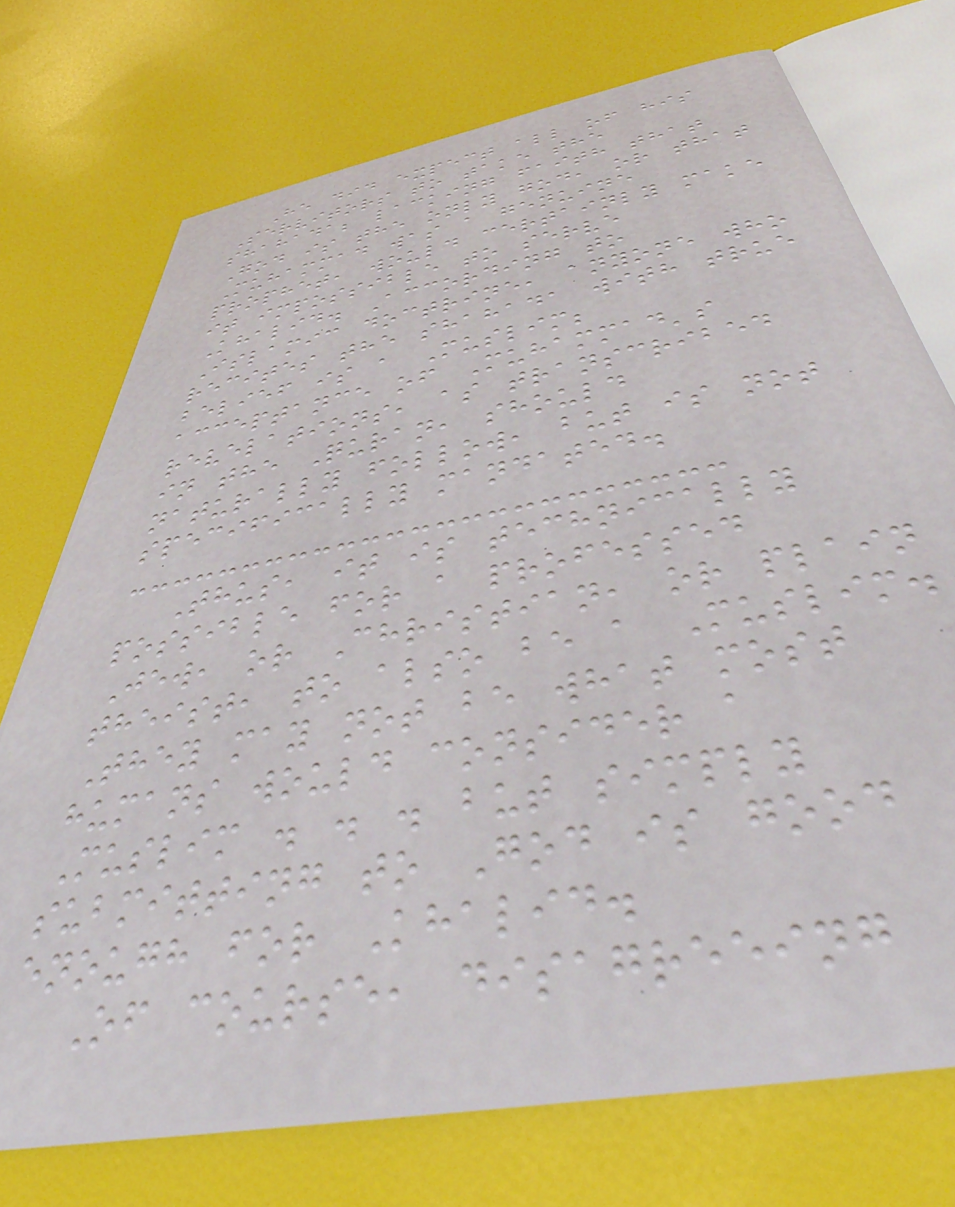He did expect all of his
Servitors to take the
shahada; lacking faith that
God is the only god, or that
Muhammad was a genuine
prophet, would certainly make
it impossible to serve
Khalid. According to
Islamic doctrine, anyone who
recites the shahada with true
belief is a Muslim;
acceptance of Muhammad's
revelations, as transcribed
in the Quran, should
naturally follow, but is not
specifically mandated.
Thus, it is technically
possible for a professed
Jew, or Christian, or plain
theist, to also be a Muslim.
They may not be what most
humans would consider a
Muslim . . . but simply
submitting to God is good
enough for Khalid.
Of course, disagreeing
